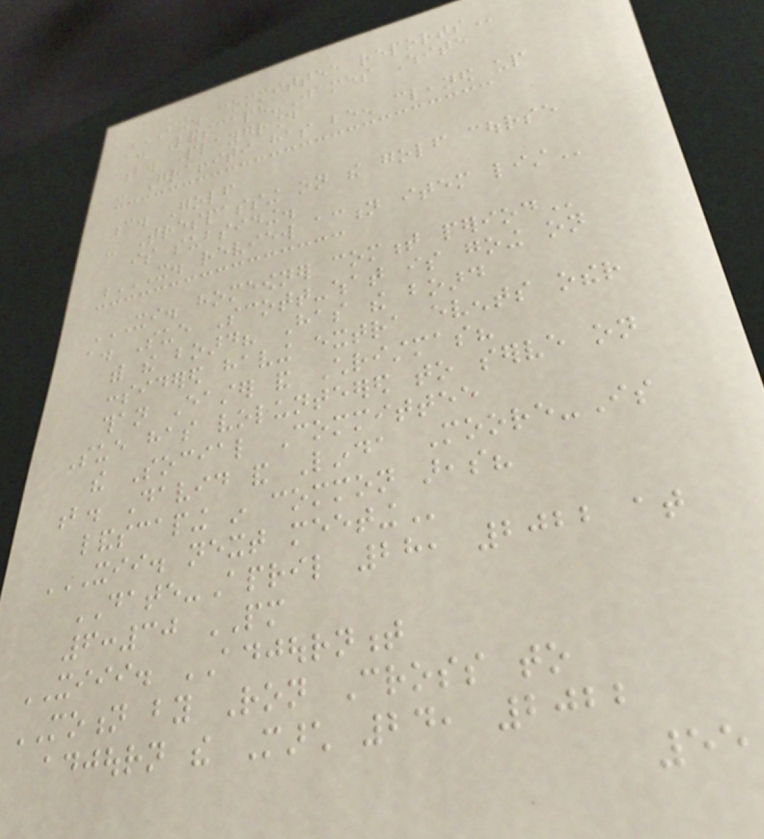IX. COMMITTEE REPORTS
a. Landscape-James White
b. Playground
- Graffiti has been cleaned up
c. Golf
- Trespassing on the golf course
is subsiding.
X. REVIEW ACTION ITEM LIST
XI. HOMEOWNER COMMENT PERIOD
a. Sue Scott-what is going on
with the board? Has the board
considered having extra events other
than Easter and Christmas?
Sue has volunteered to serve on
the Social Committee
b. David and Linda Moore-Is
landscaping in common areas?
XII. NEXT MEETING
DATE-April 28, 2022 at
6:30 PM
XIII. ADJOURNMENT
MOTION by Ron Cross to
adjourn the March 24, 2022
55
